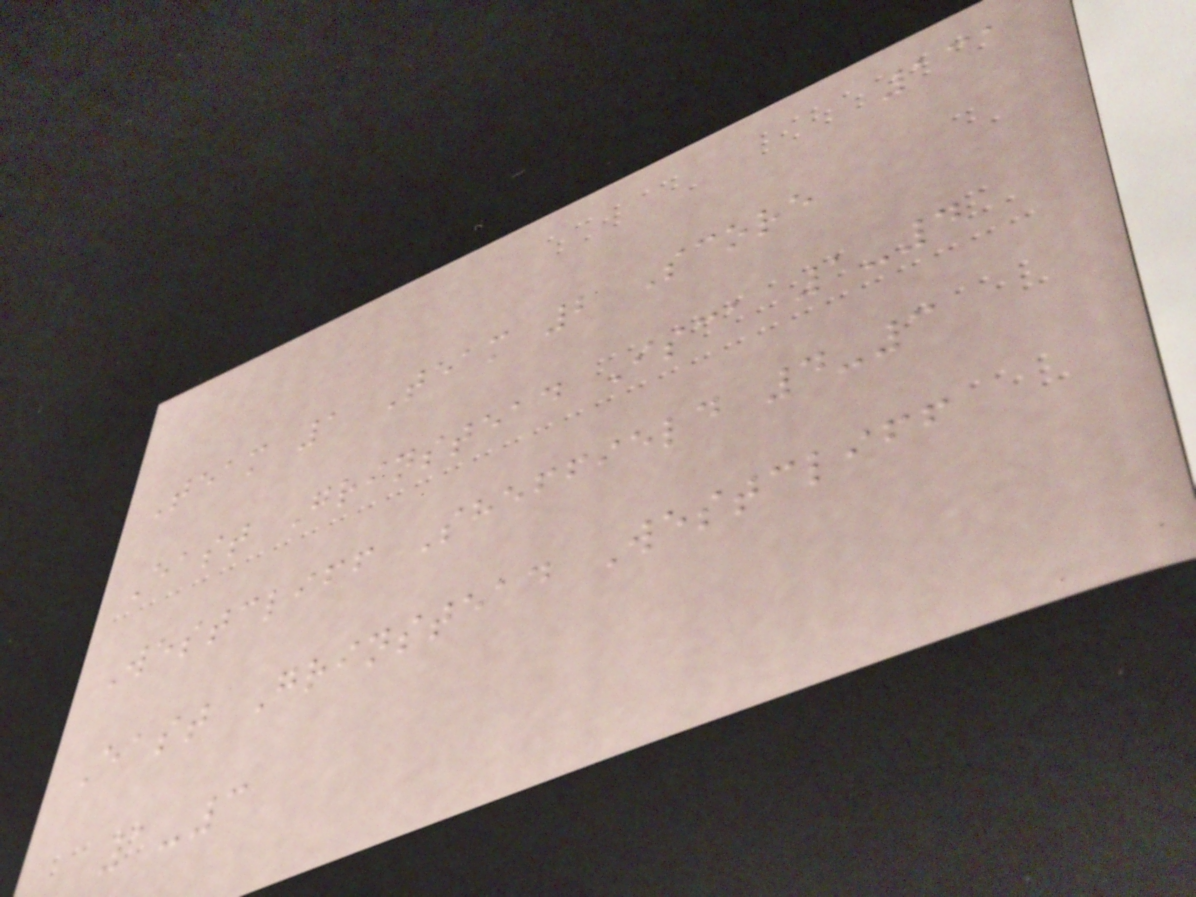131
Team 1 Team 2 Score
East Grinstead Isca 1-4
Westcliff Sheffield 4-3
East Grinstead Westcliff
1-3
